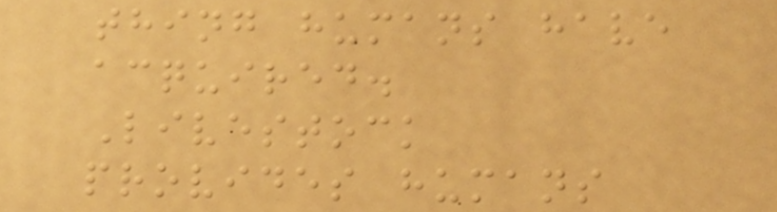thing humans have
acquired.
Livestock
provides humans
